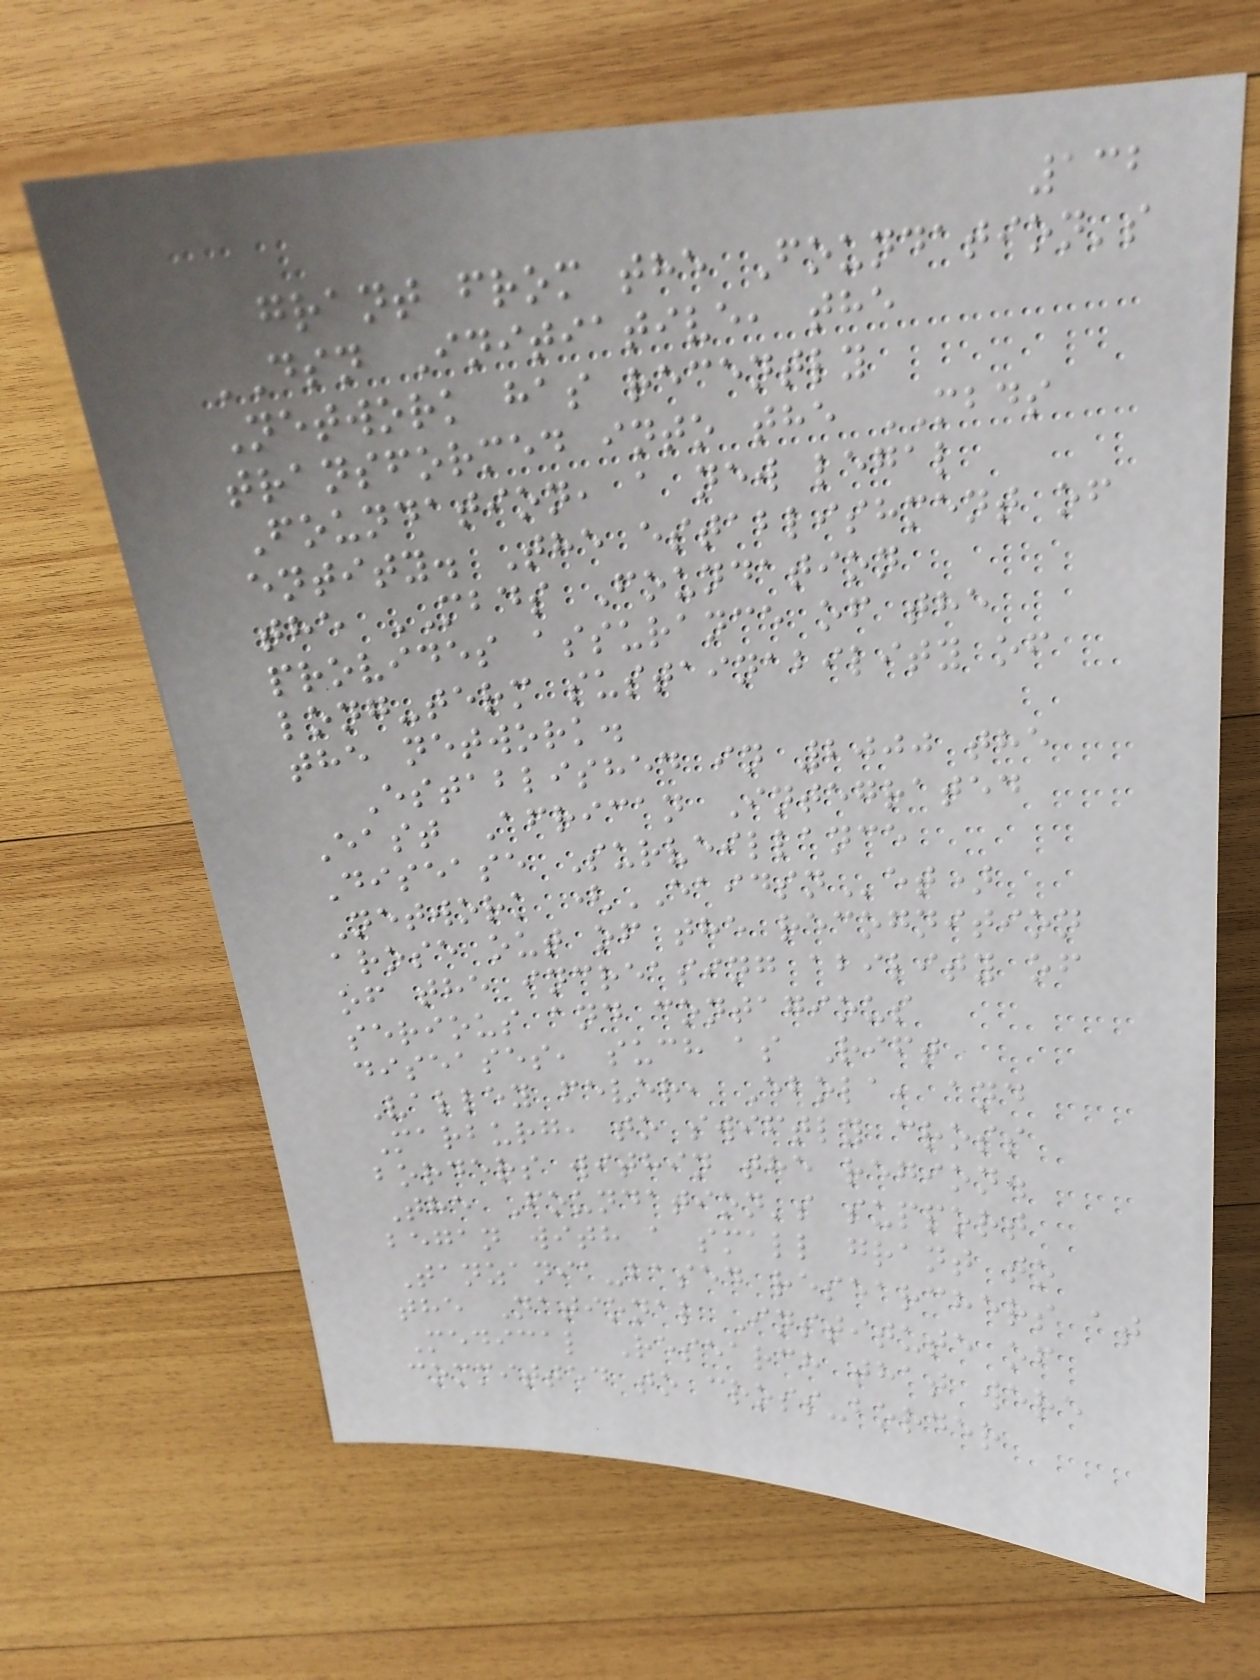132
grant from the Foundation's
DSN Initiative, the
Network has recently
transformed into the MBDS
Foundation, a new legal
entity. The establishment of
the MBDS Foundation
provides assurance of the
long-term sustainability of
the network.
Established in 2000 the
East African Integrated
Disease Surveillance
Network (EAIDSNet)
arose out of the recognition
of the increasing ability of
serious and contagious
diseases, such as Rift
Valley fever, Ebola, and
Marburg, to swiftly cross
borders within the region.
The Foundation's support
began with a small grant to
Tanzania-based researchers at
the National Institute of
Medical Research that were
committed to cross-border
